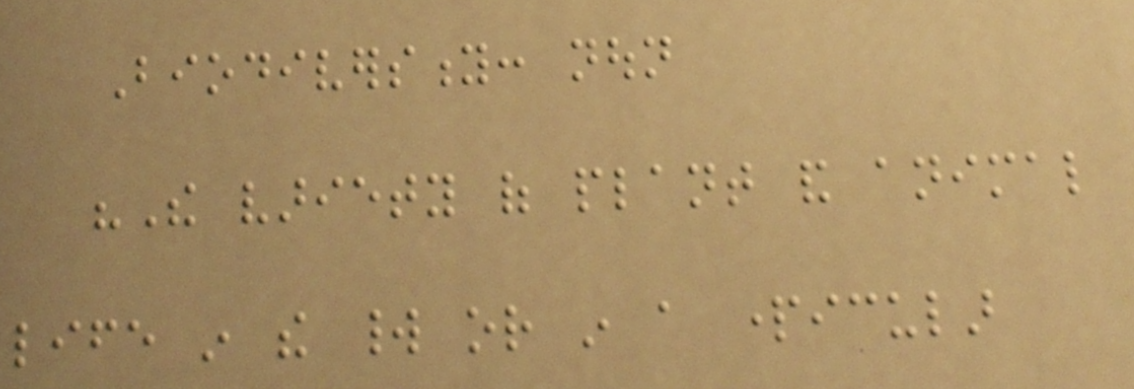Biodiversity: noun
"The variety of plant and animal
life in the world or in a particular
